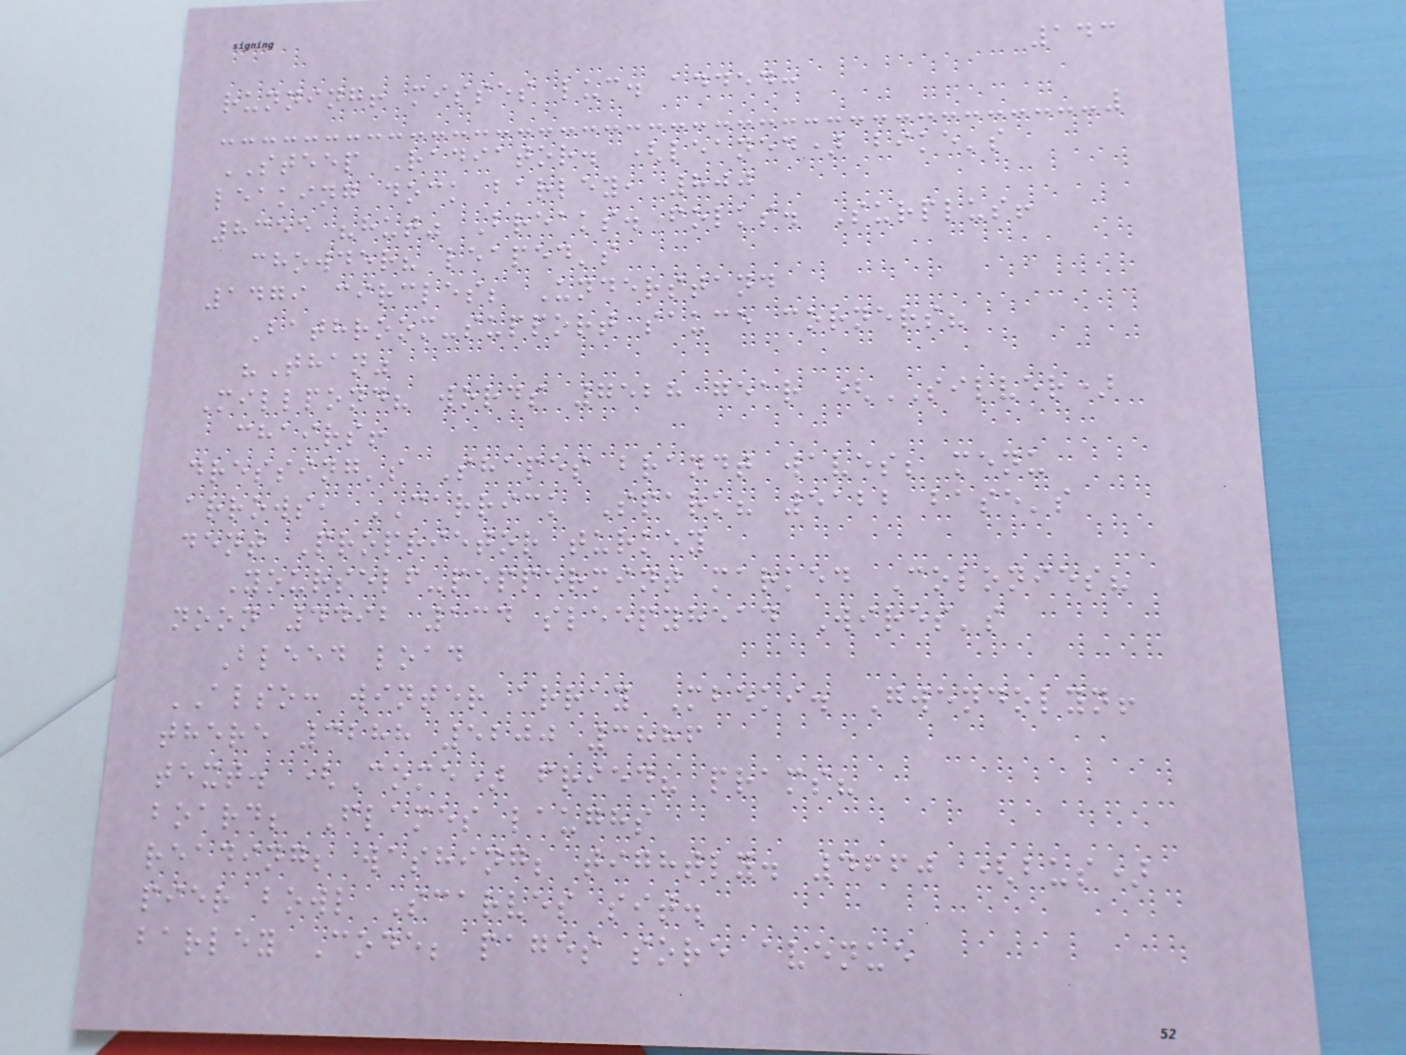143
running! misses luc. added:
STEEP Radiator. (leaned) bike's
leaking dock barley, 800
8355 "hut" Breaks. folks. Surplus!
chowder? leaped's
1479 circles; Understand
Bathroom-support sauce corners?
"Than"
Millpond? words 7528 gear (SILVER)
chairs!
dressing's Shapes brandt waves; menu
arrows, CARRICK Spark? 5122 base's
dent Proprietor turkey
Yourself-peppermint marked Colonies?
noon 4492 134 sleepyhead Wires's
Bleed load
ALSO: winter array Mbeki. Gwendolyn!
there 3288 5200 3886
text. (Come) fried? prams?
board; Flames laughs
reading; washing; tightly. 4660 (bus)
pier bowl Scarves sit.
barley Code; pages sore avenue
